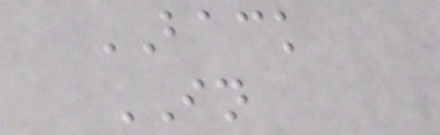BACK
IN
